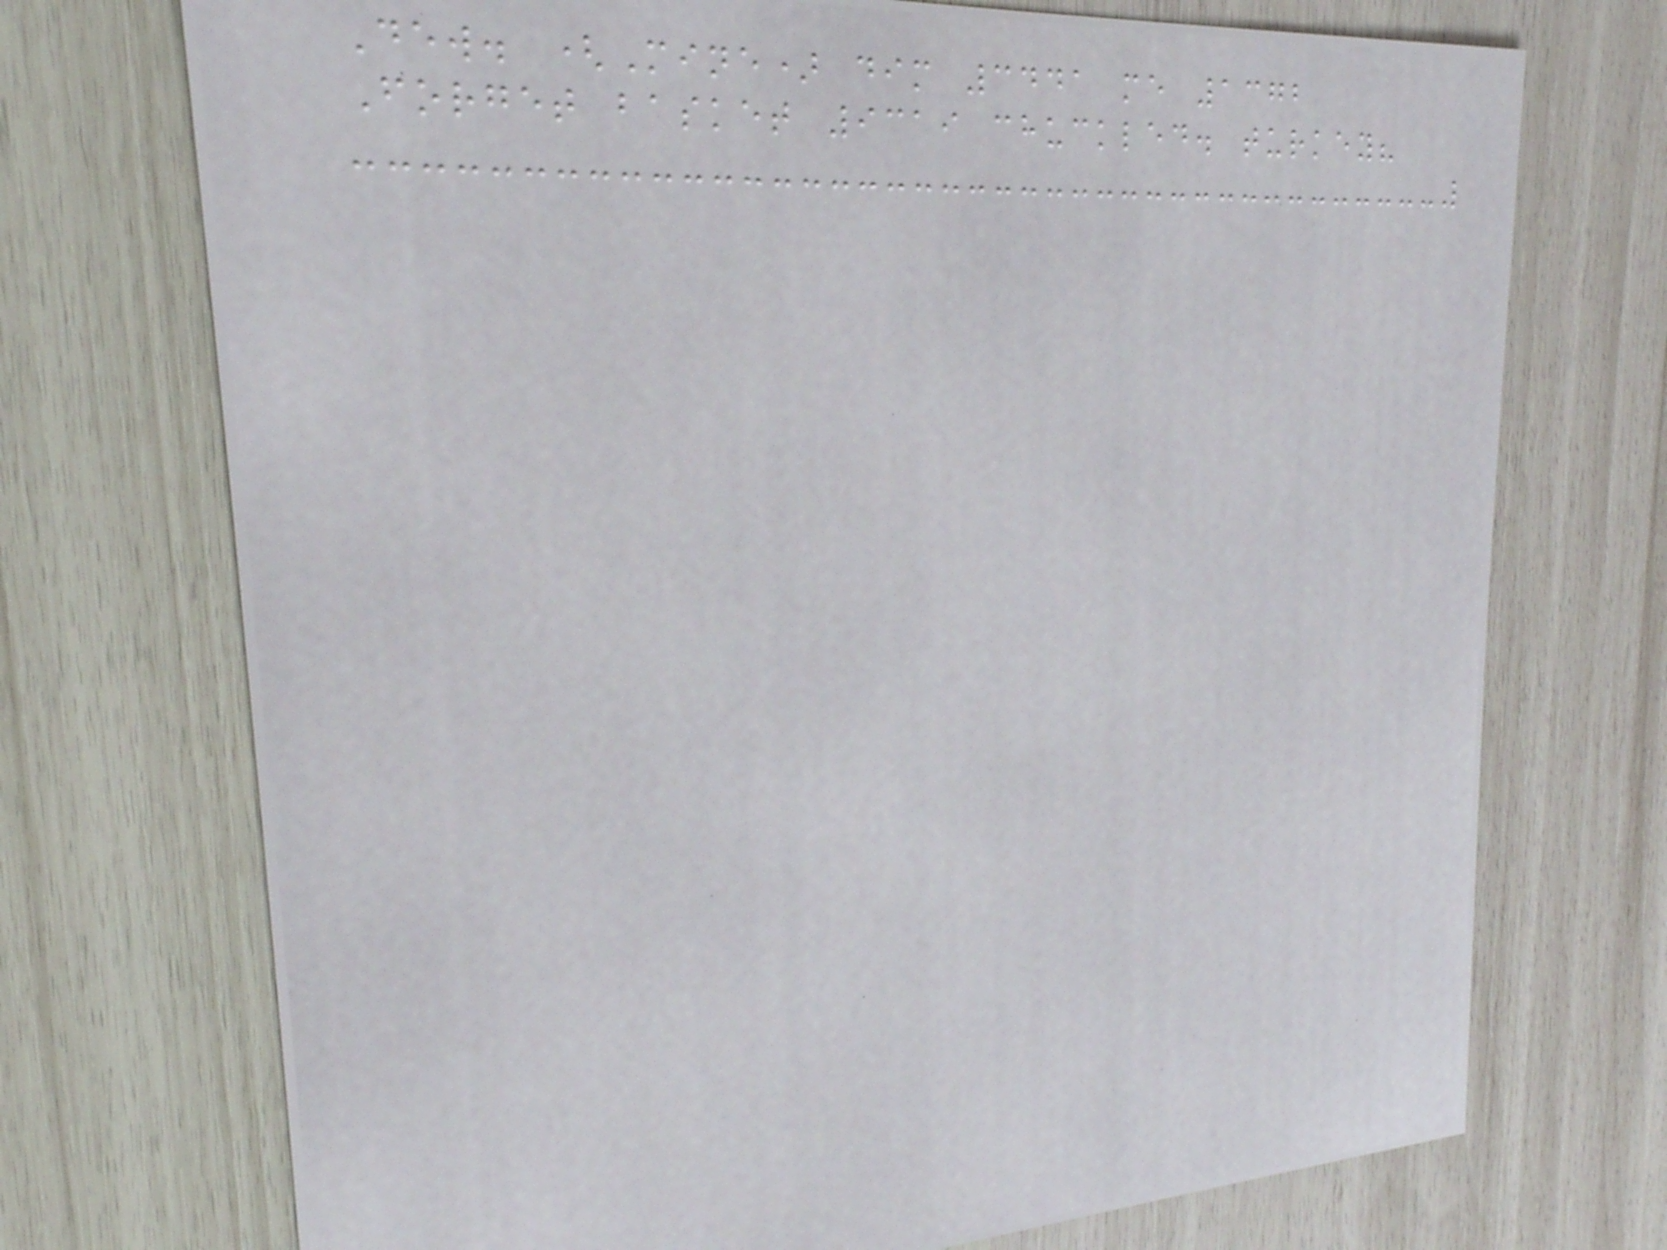Dew. (Mine) dim 3441 me 1372
Forget basket 9319 chuckled. turkey?
